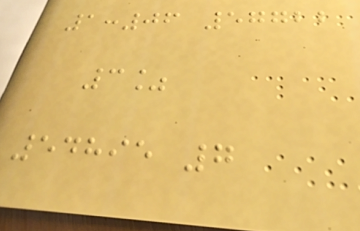1:06 57722
3%
54895 7
